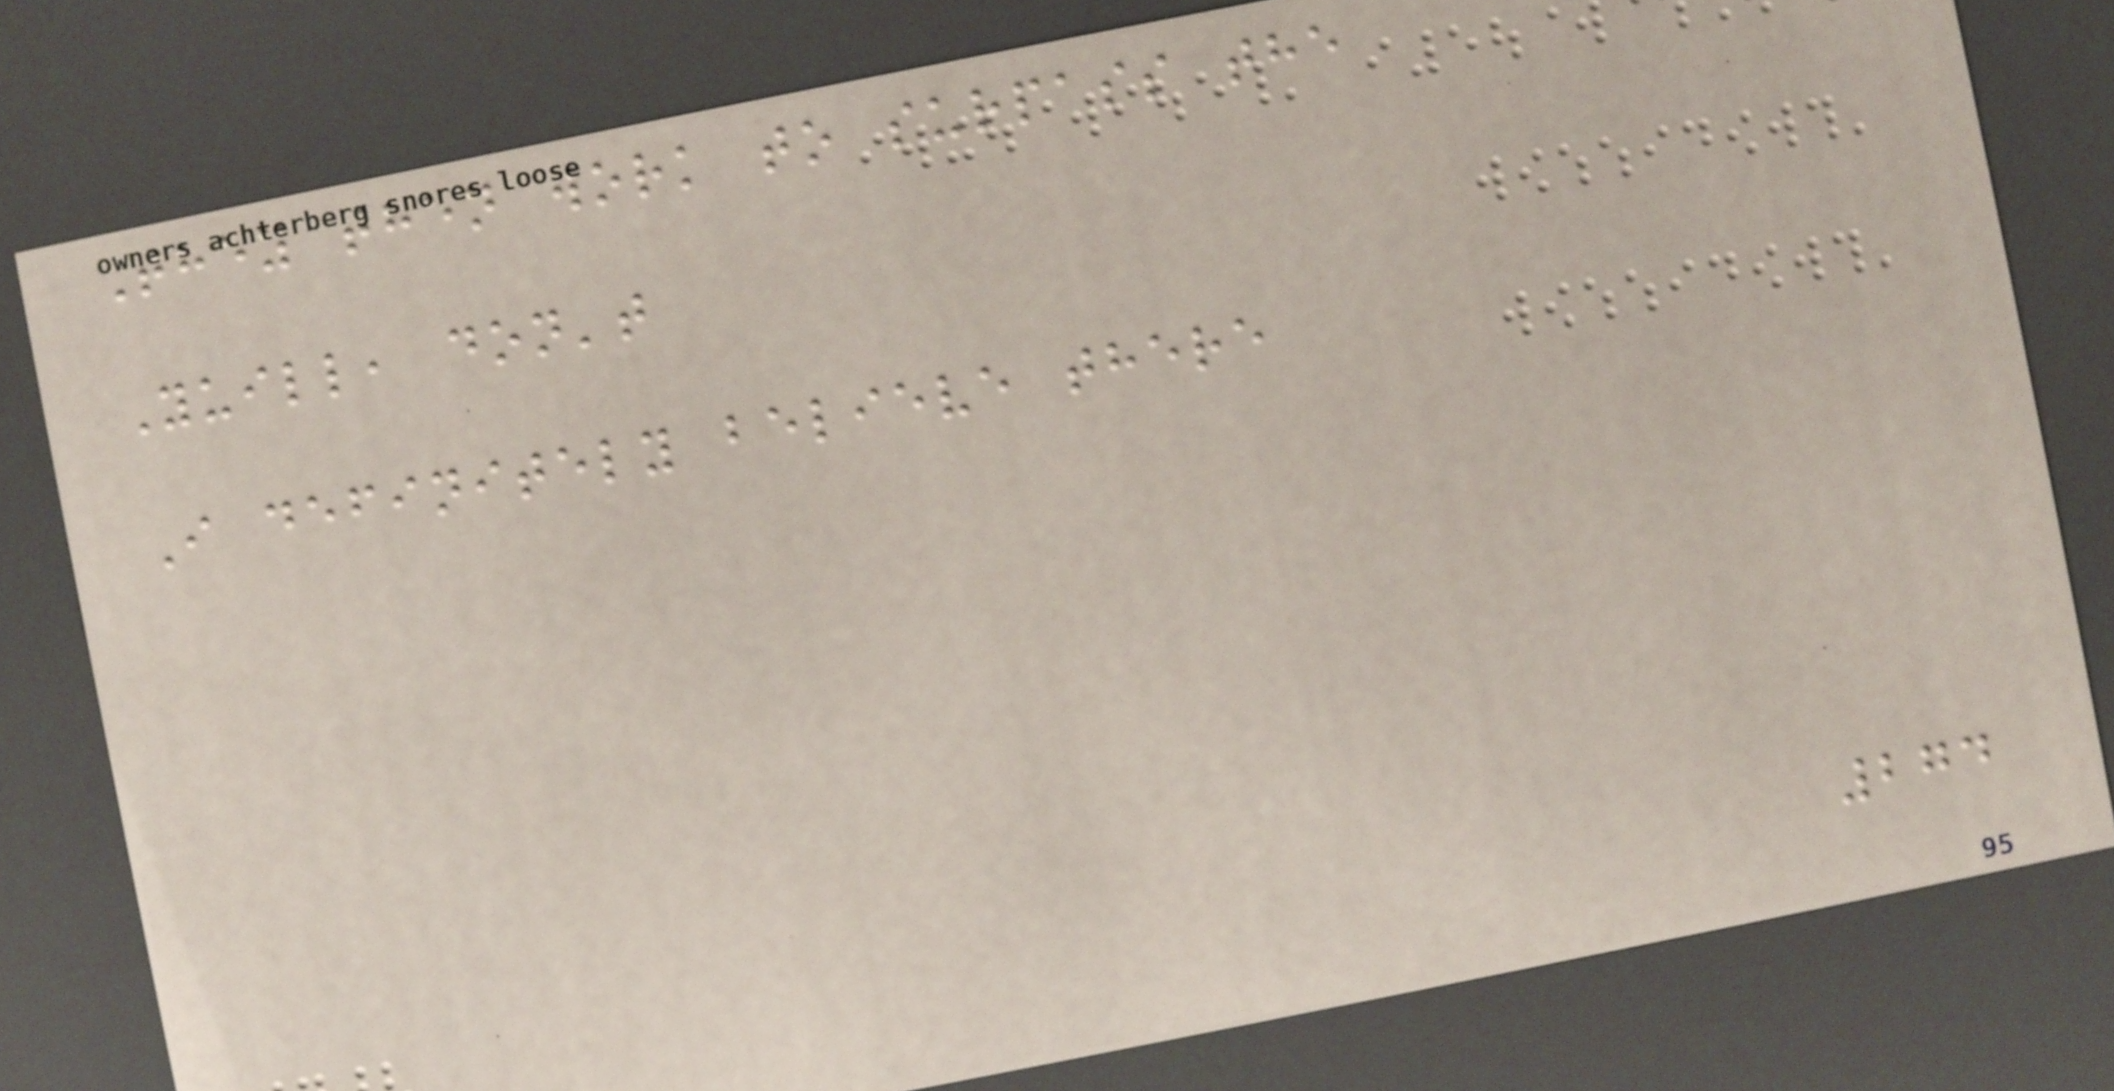They then work to surpass the
Yuill, don't
I definitely believe there
274
